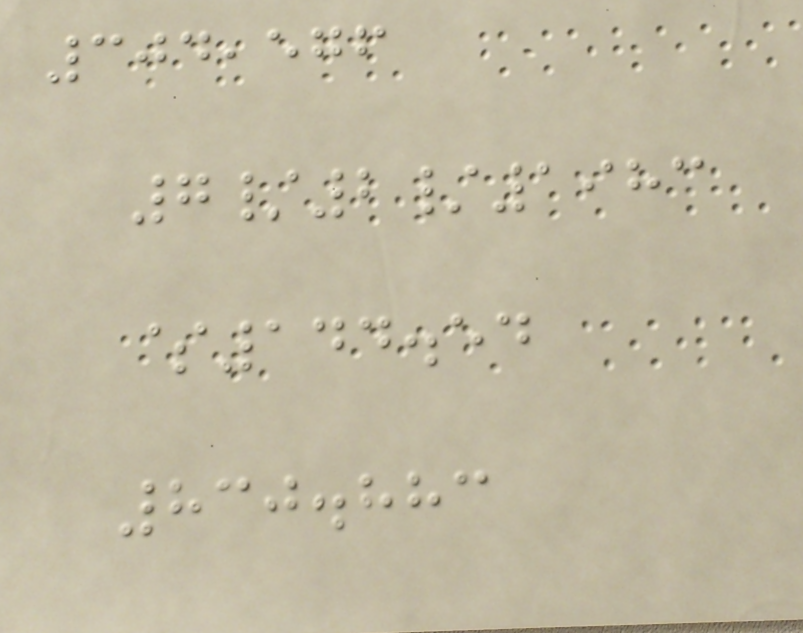304,576
7/2/1983
$144.54
830.883
